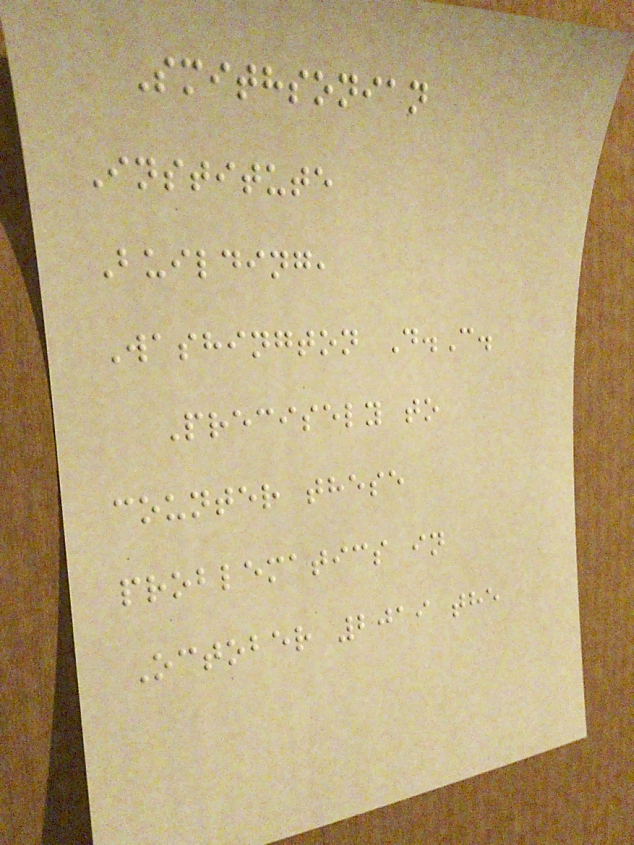Smithsonian
Institute
Building,
Washington D.C.
Precisely to
counter these
problematics in
October 2019 the
